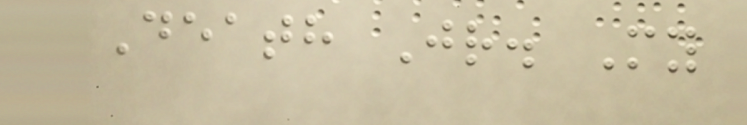Death Jr. My
